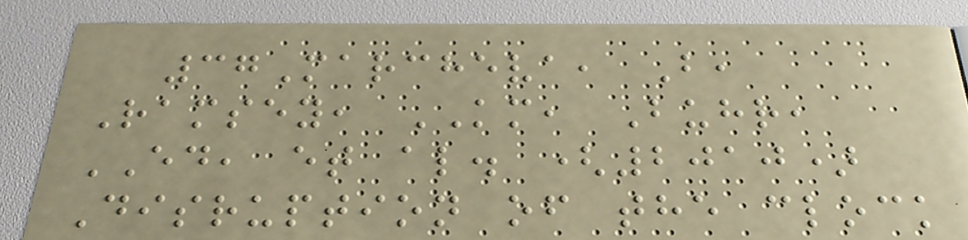37Marcheva, B,
Ramsey, KM, Buhr,
ED, et al. (2010)
Disruption of the clock
